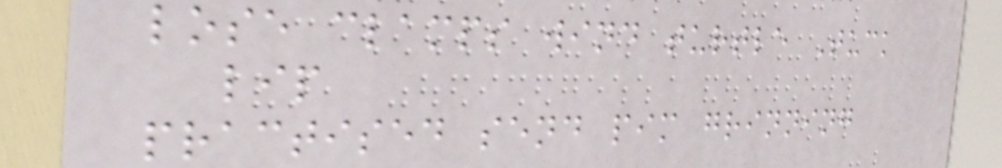lose clamps wind turtle Tuck
lip
practised send pim grinning
